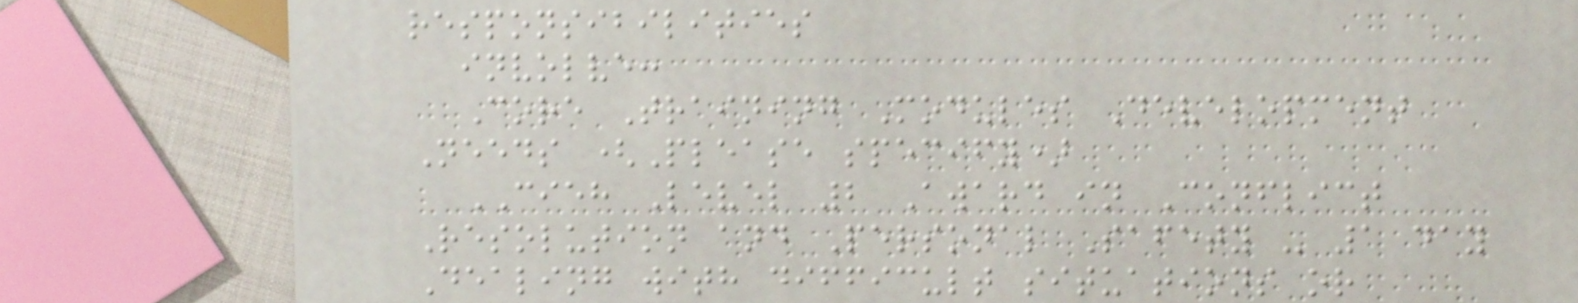responsibilities
involve:
Core Training Modules Development
Needs (Please specify)
CIEH Level 2 Award in Conflict
Resolution and Personal Safety - 1 day
Dealing with difficult situations or
